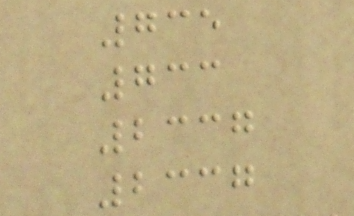735
733
2337
2337
